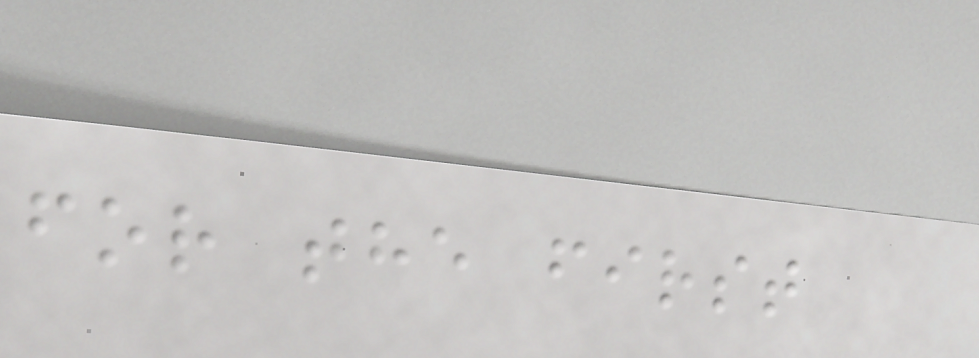for the first
